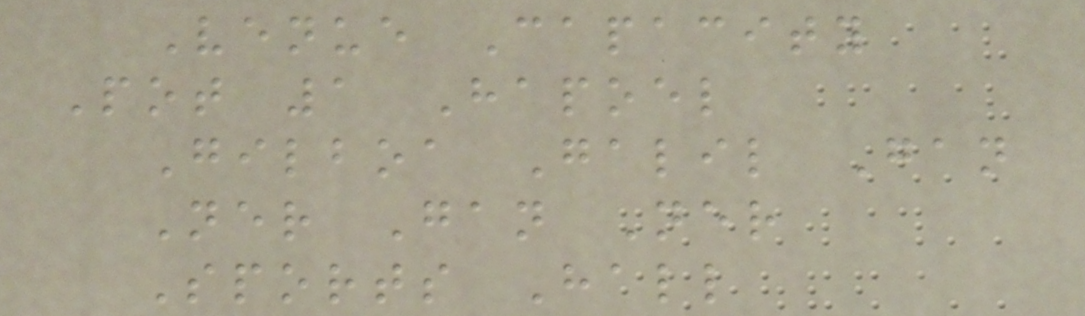Venue Capacity
Pot 1 Hapoel
Gilboa Galil Gan
Ner Gan Ner
Sports Hall
